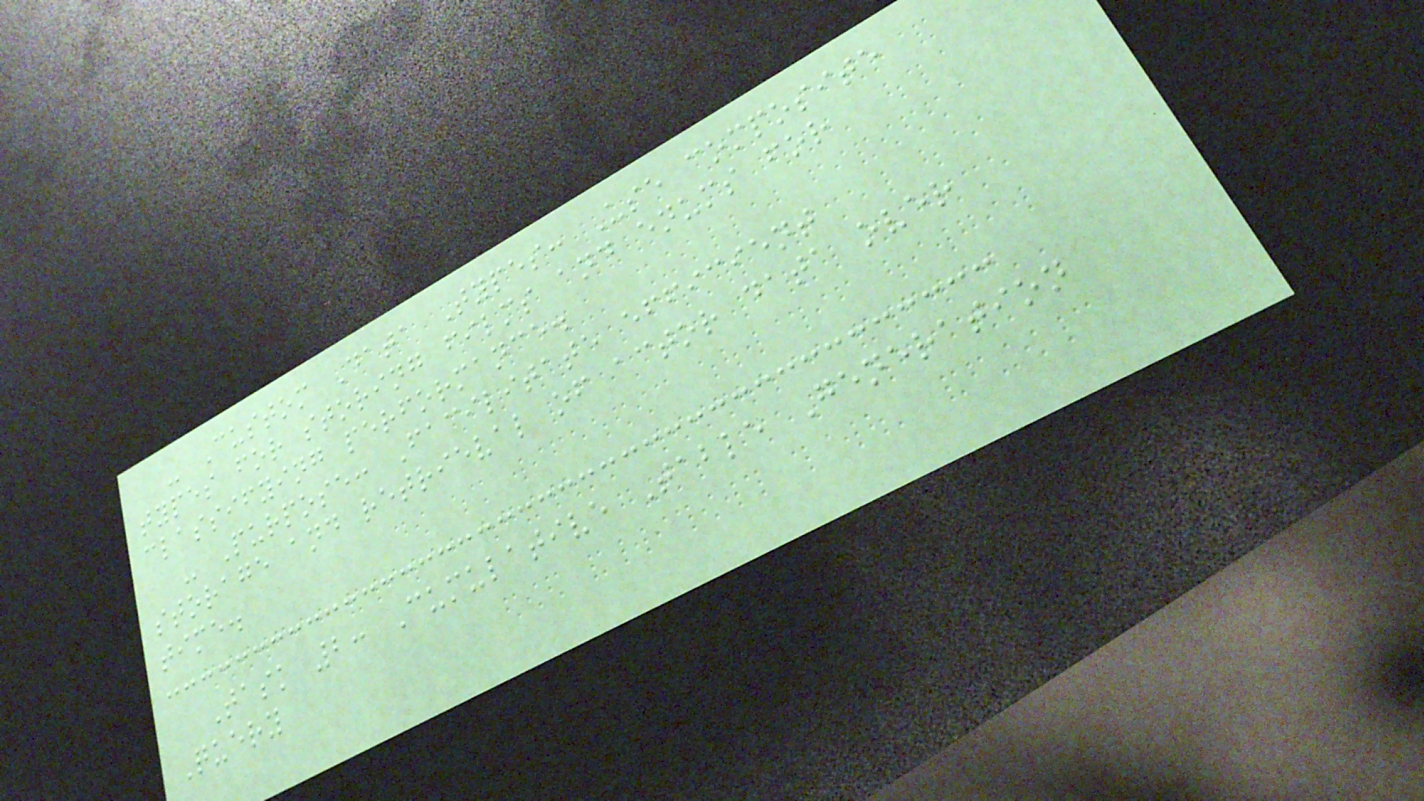- Custom Data Types: Use composite
types for storing films and enums for
classifying performance.
- Purpose: Facilitate efficient
storage and retrieval of actor data over
time.
Task 2: Cumulative Table Generation
Query
